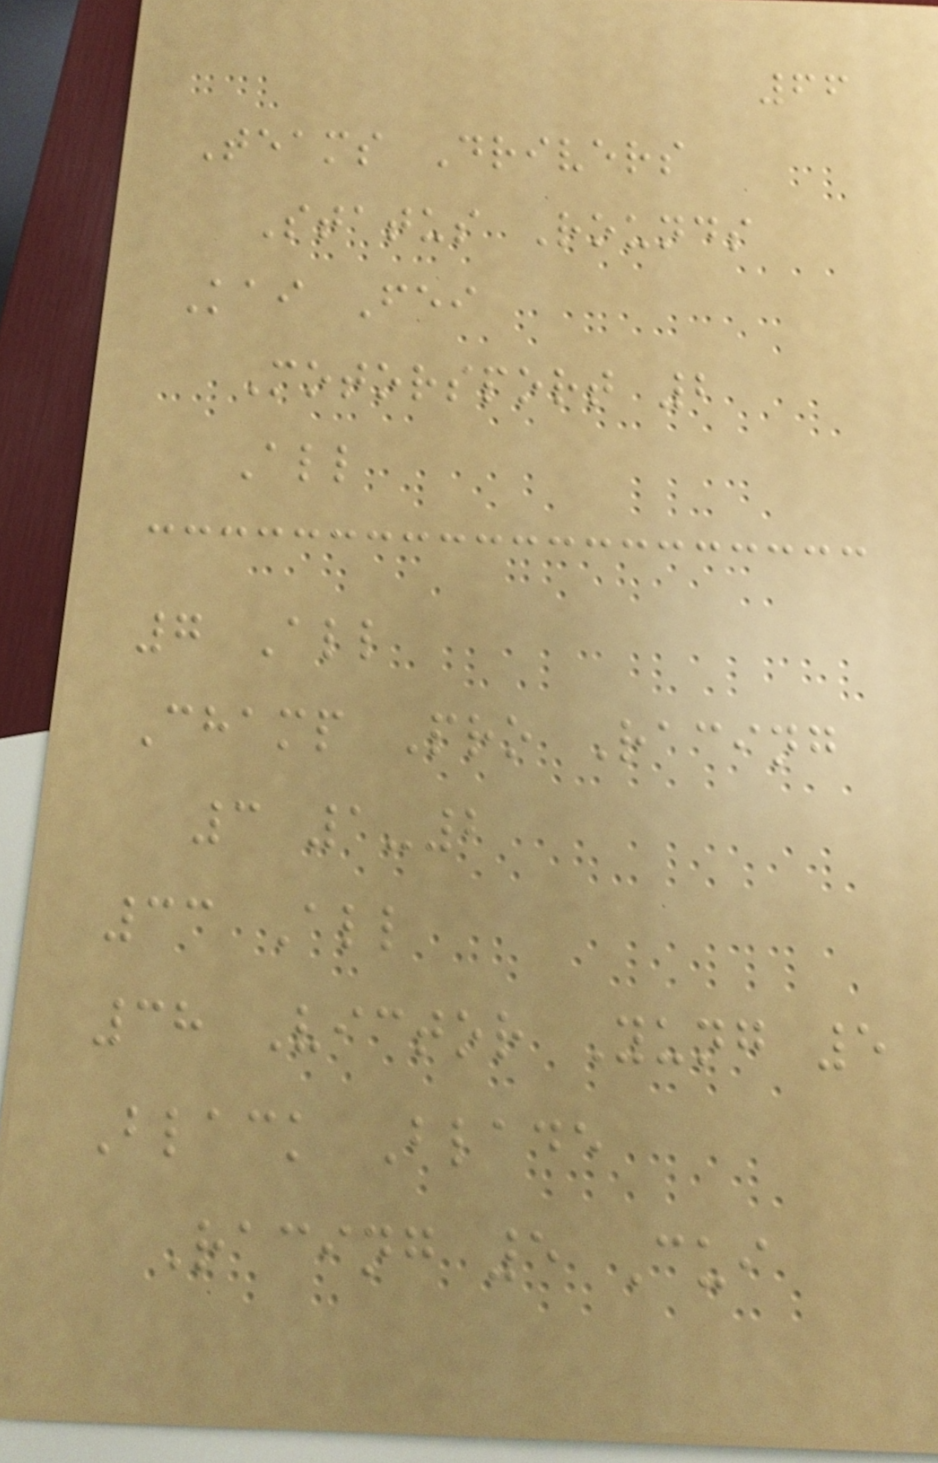66
Teams Drivers
Status Rounds
Kai Fei
Motorsport 2
All
7 All
Champ Pro Racing
3 1-2
33 All
38 Victor Yung 5
Black Blade
Racing 5 Cui
